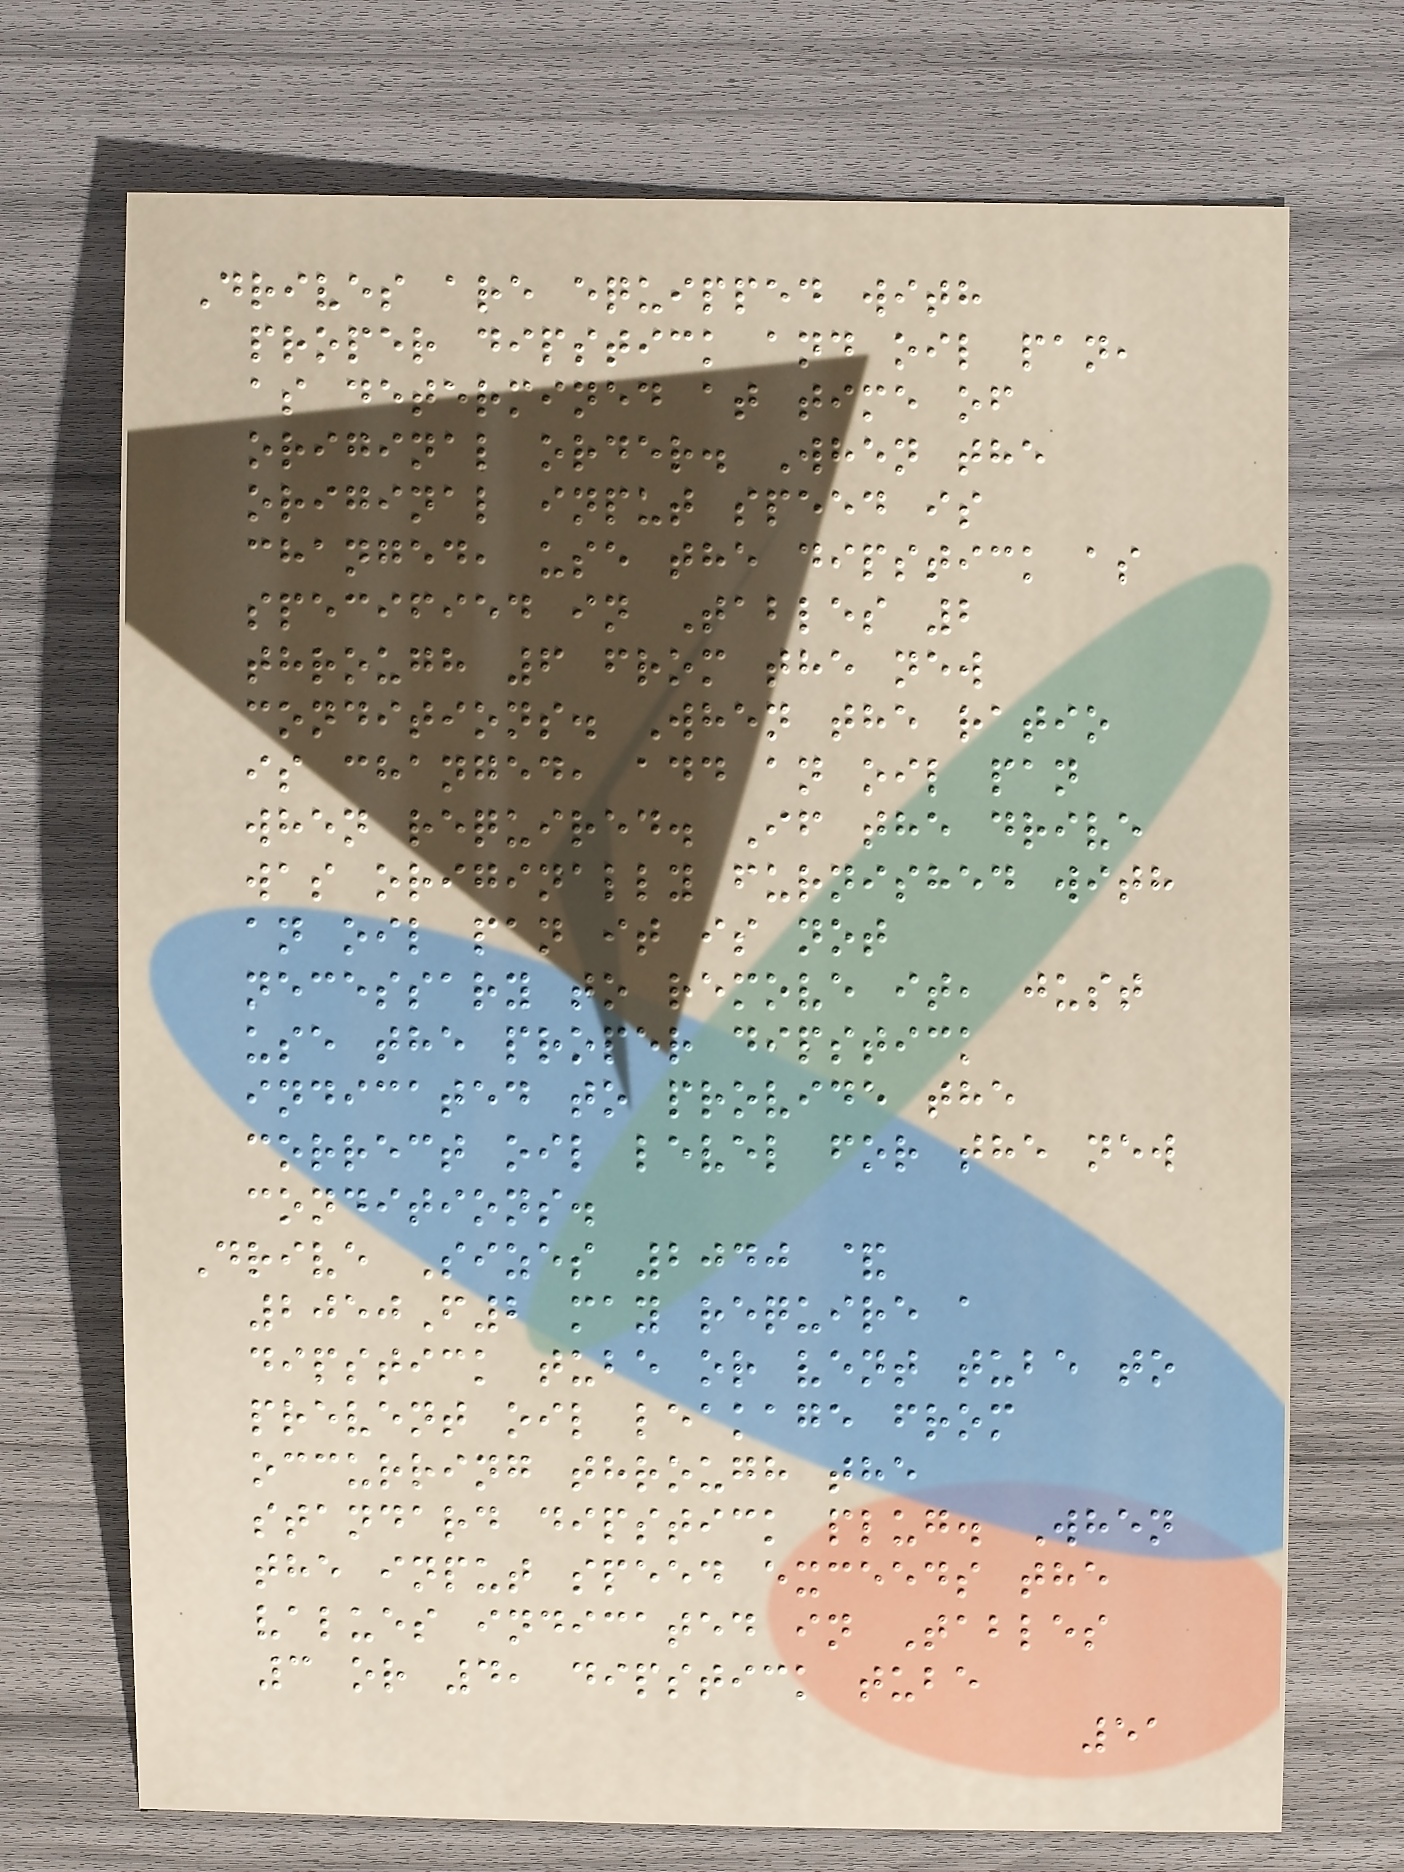Drives are equipped with
proper dipstick and oil pan,
as determined at time of
original order. When the
original input speed is
changed, use the dipstick as
specified in Tables 2
through 6 from the new
conditions. When the ratio
is changed, add an oil pan
when required. If the drive
was originally furnished with
an oil pan it is not
necessary to remove it, just
use the proper dipstick
indicated to provide the
correct oil level for the new
conditions.
Drive Sizes 2040 &
2050F2 may require a
dipstick tube or vent tube to
prevent oil leakage from
occurring through the
standard dipstick plug. When
the input speed exceeds the
values indicated in Tables
3 or 4, dipstick tube
51
